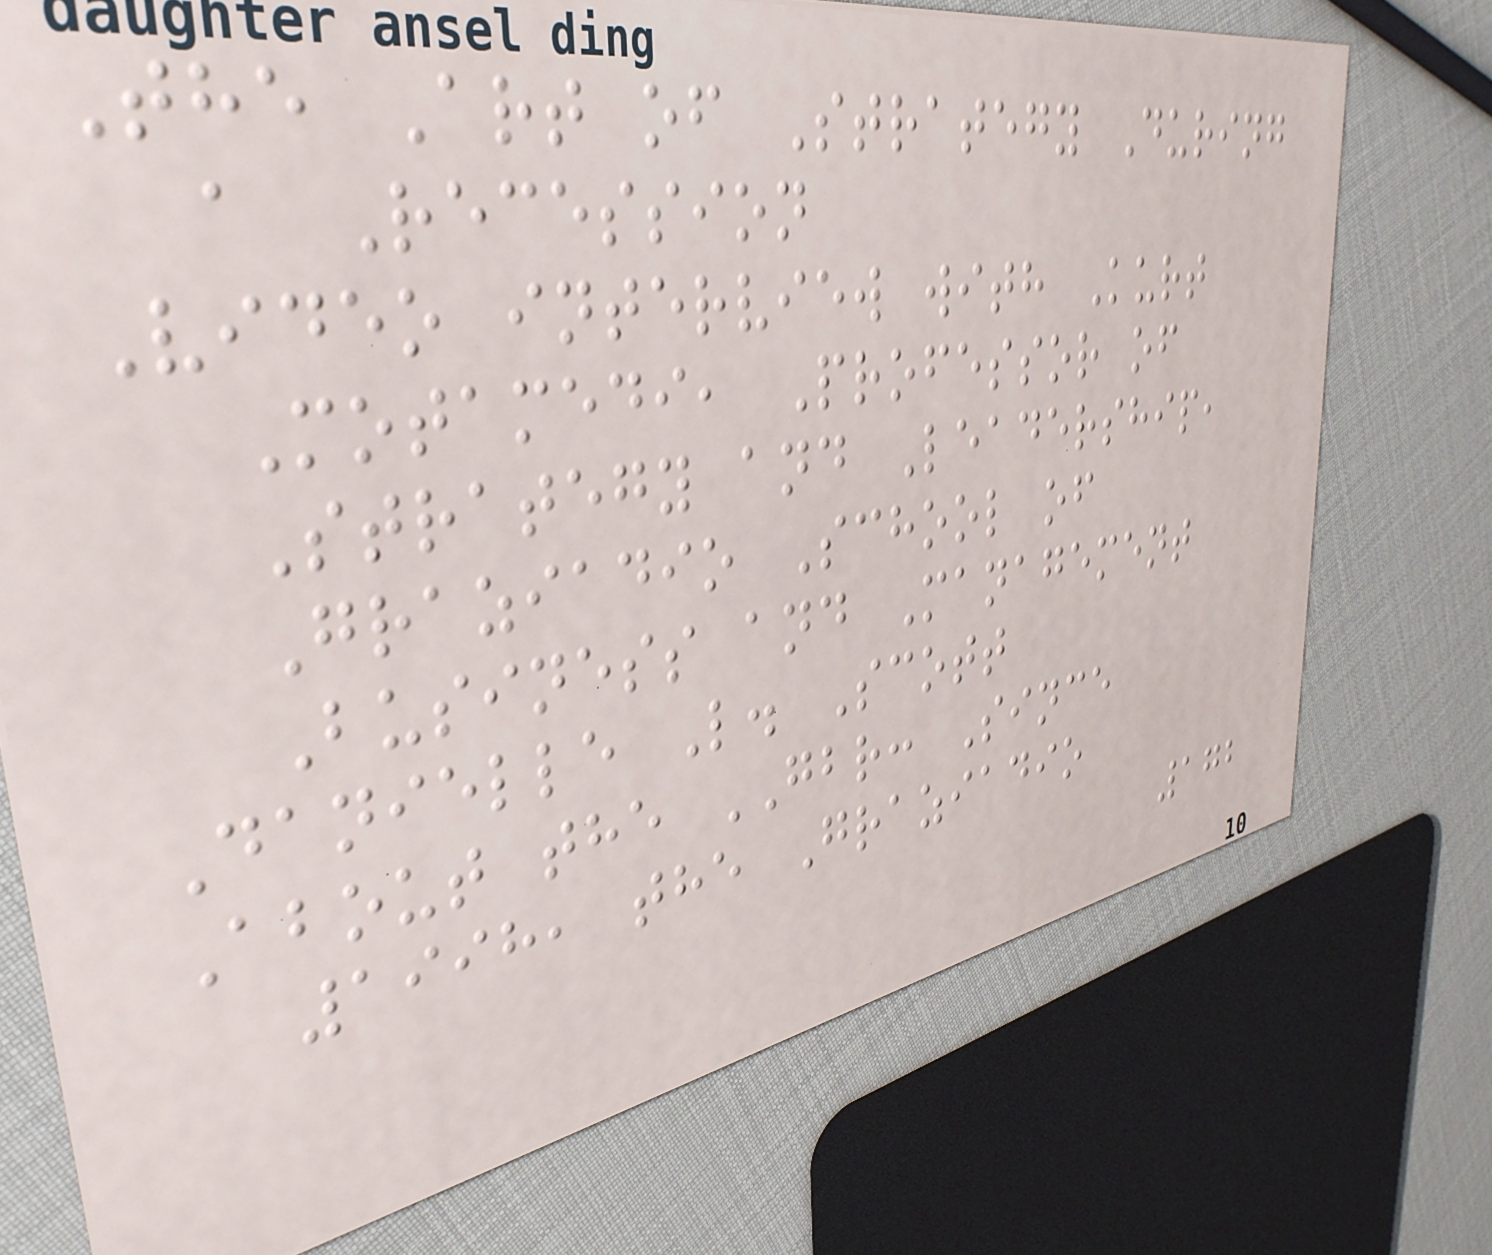The Art of Strategy During
a Recession
Video interview with Kurt
Motamedi, Professor of
Strategy and Leadership,
Graziadio School of
Business and Management
Danielle L. Scott
About the GBR: Since
1998, the Graziadio
172
